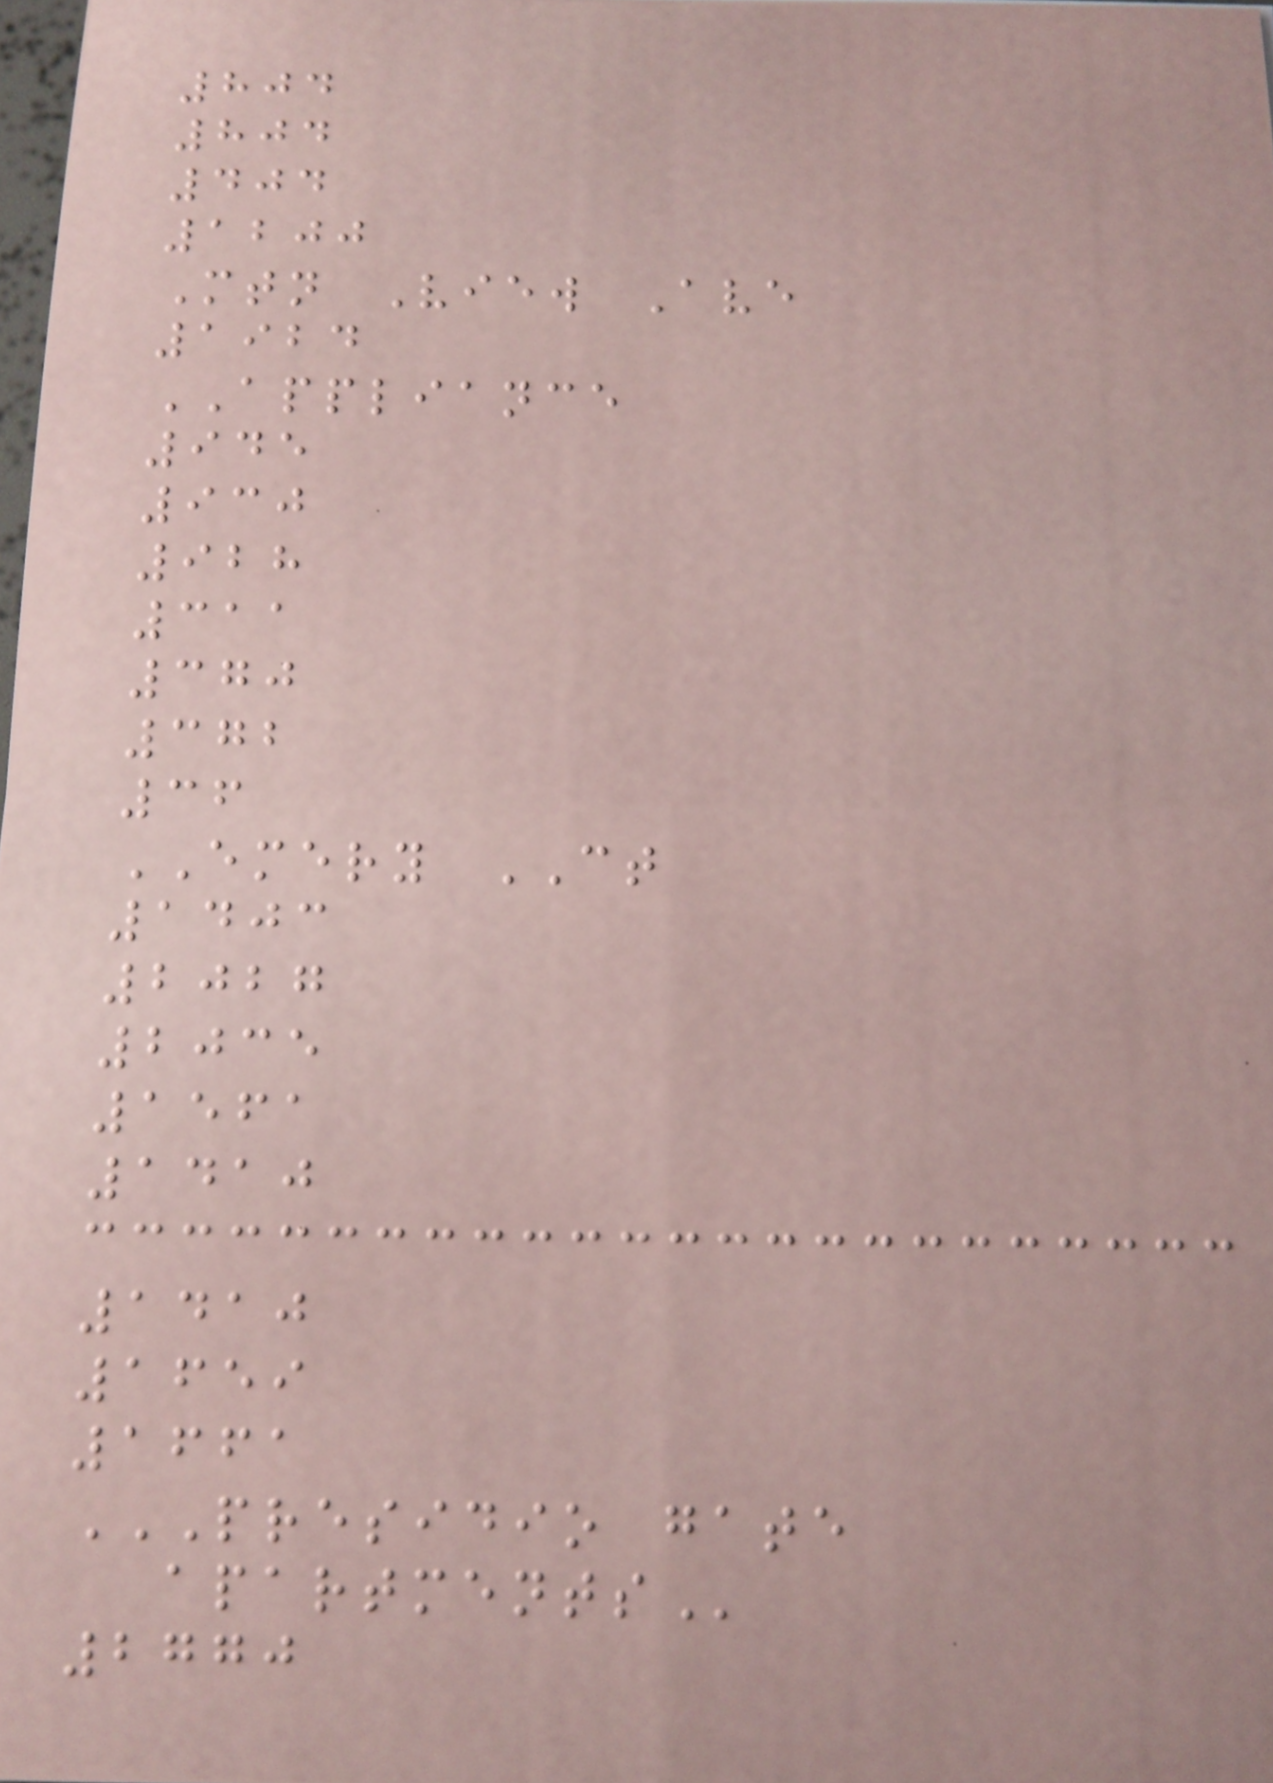804
804
404
1200
Mtn View Ave
1924
APPLIANCE
945
930
928
311
370
372
36
EMERY CT
1403
2027
2035
1561
1410
1410
1659
1661
PRESIDIO GATE
APARTMENTS
2770
